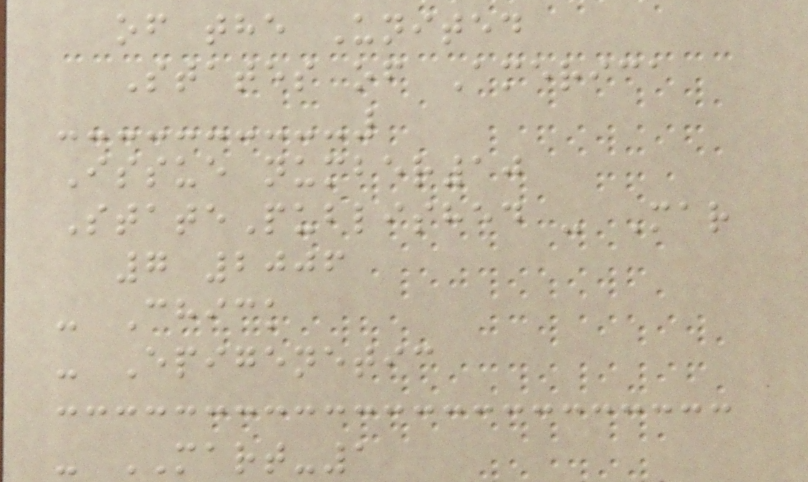of the United
States of America
Issue number10
StatePublished - Mar
7 2006
- Chick
- Epigenetic
- MART-1
